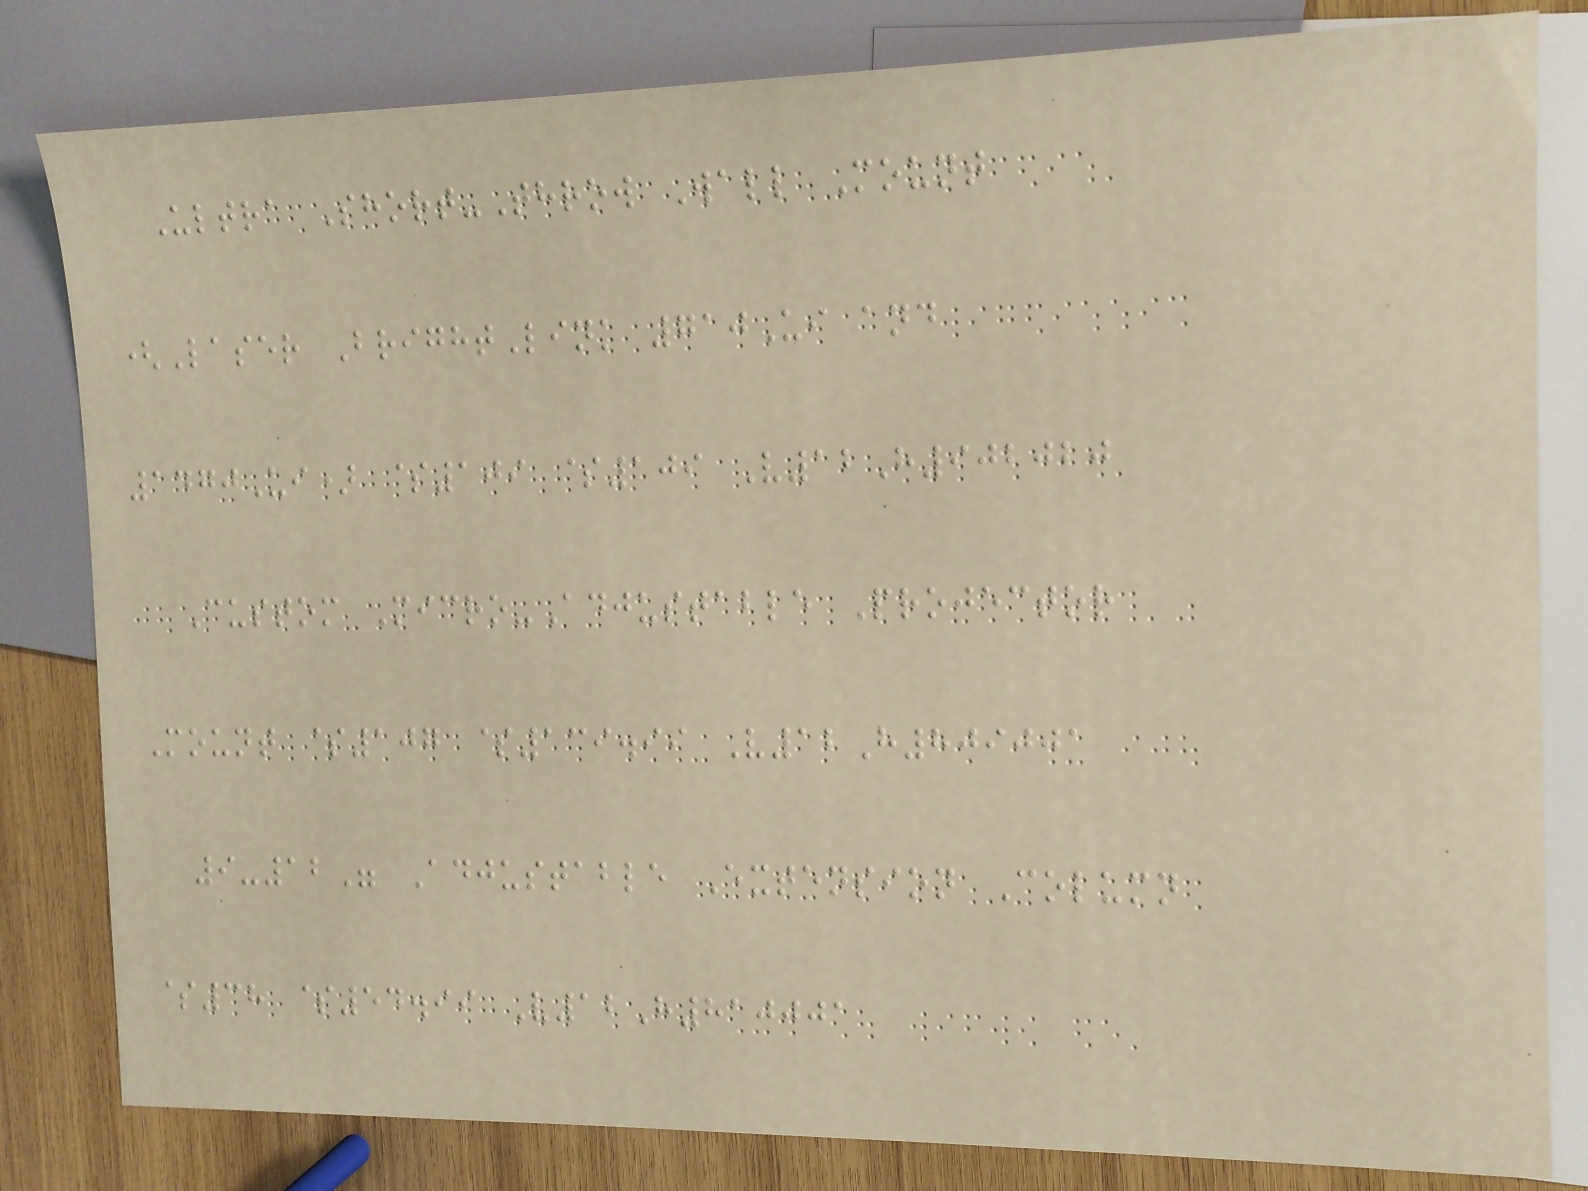Ultra Short-Throw Wall Mount
(Laser BrightLink 710Ui and
1470Ui) $109 $109 V12H902020
Custom Micro-Adjustable Projector
Mount $107 $139.99 V12H809001
9-12" Adjustable Extension Column
$38 $54.99 V12H810001
